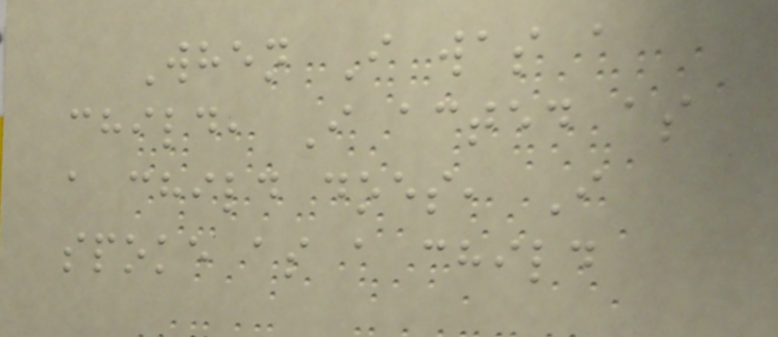When I was a
child, I acted as
a child does, I
spoke as a child
